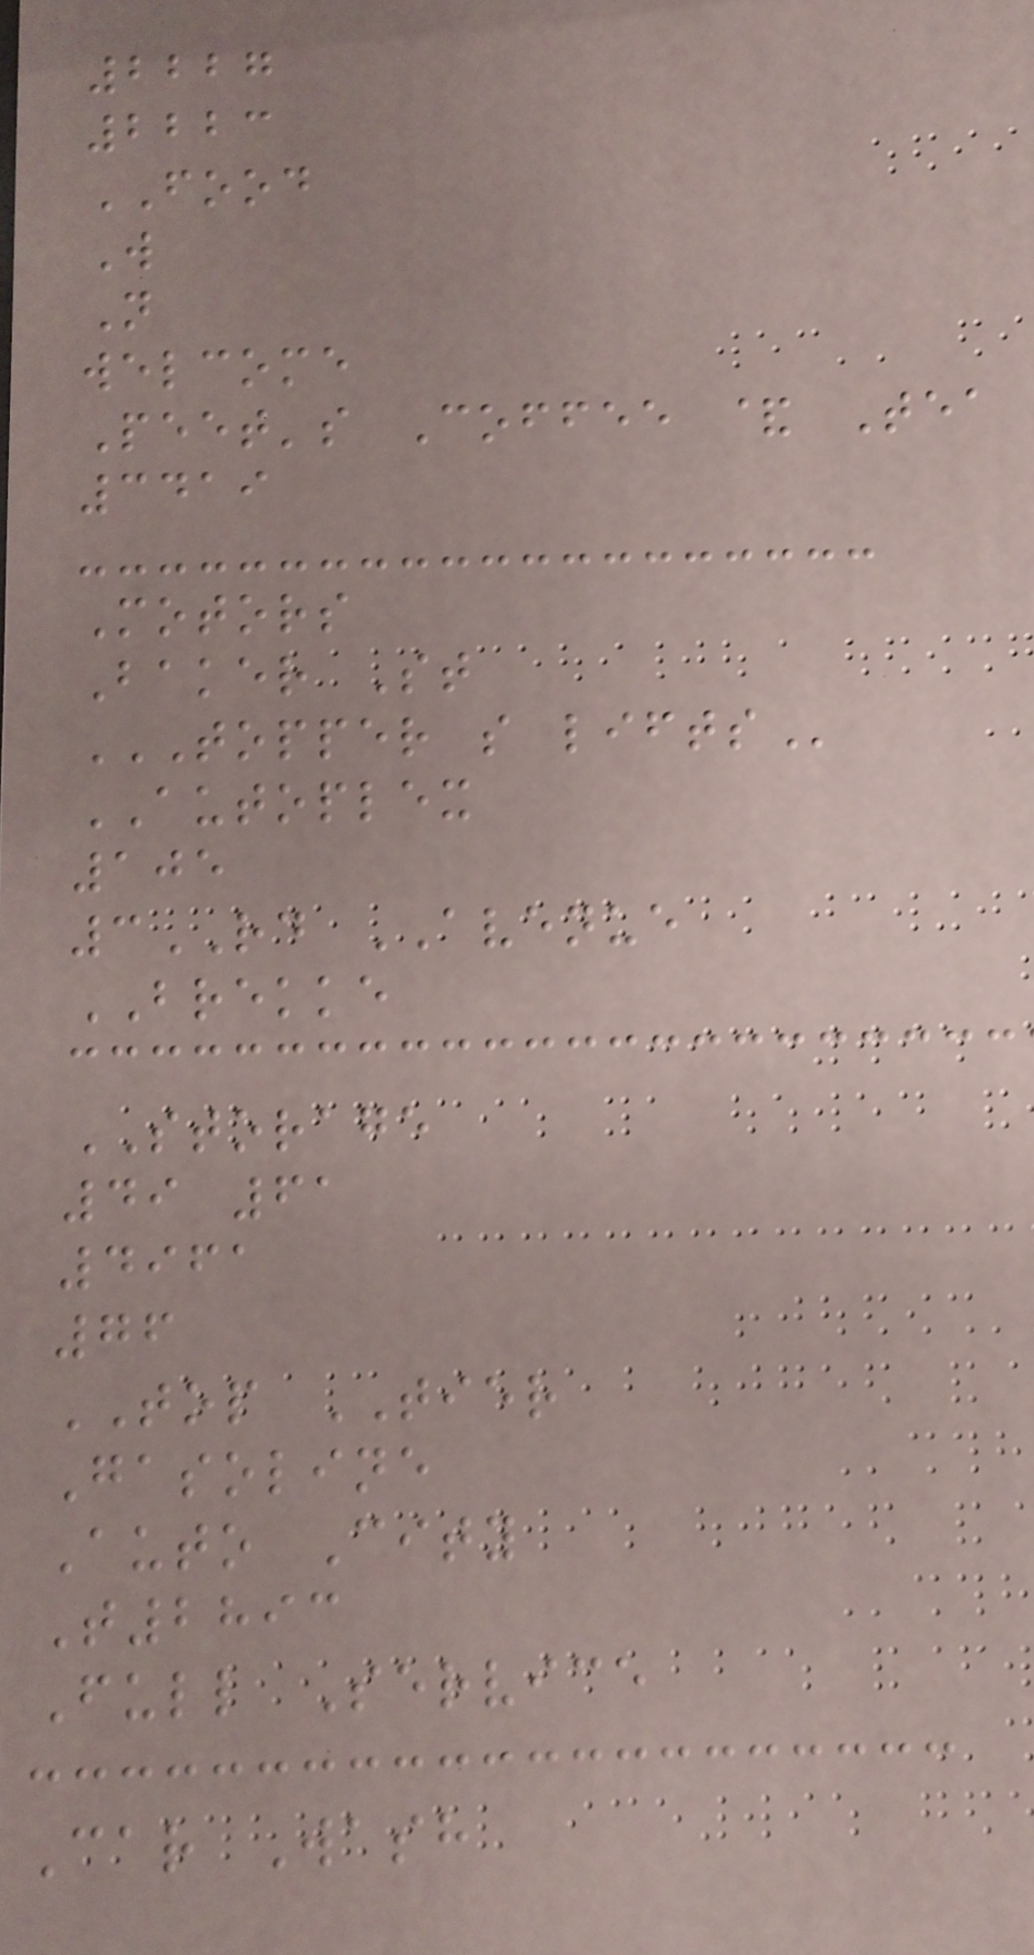2227
2223
FOOD
W
N
welcome
Peet's Coffee & Tea
3419
Motors
Baker St
TOPPER S LIFTS
AUTOPLEX
105
3RD AVENUE
BREKKE
STORAGE
49 61
4961
76
TOP TIER
Gasoline
Auto City
T2893
Full Service
Car Wash
